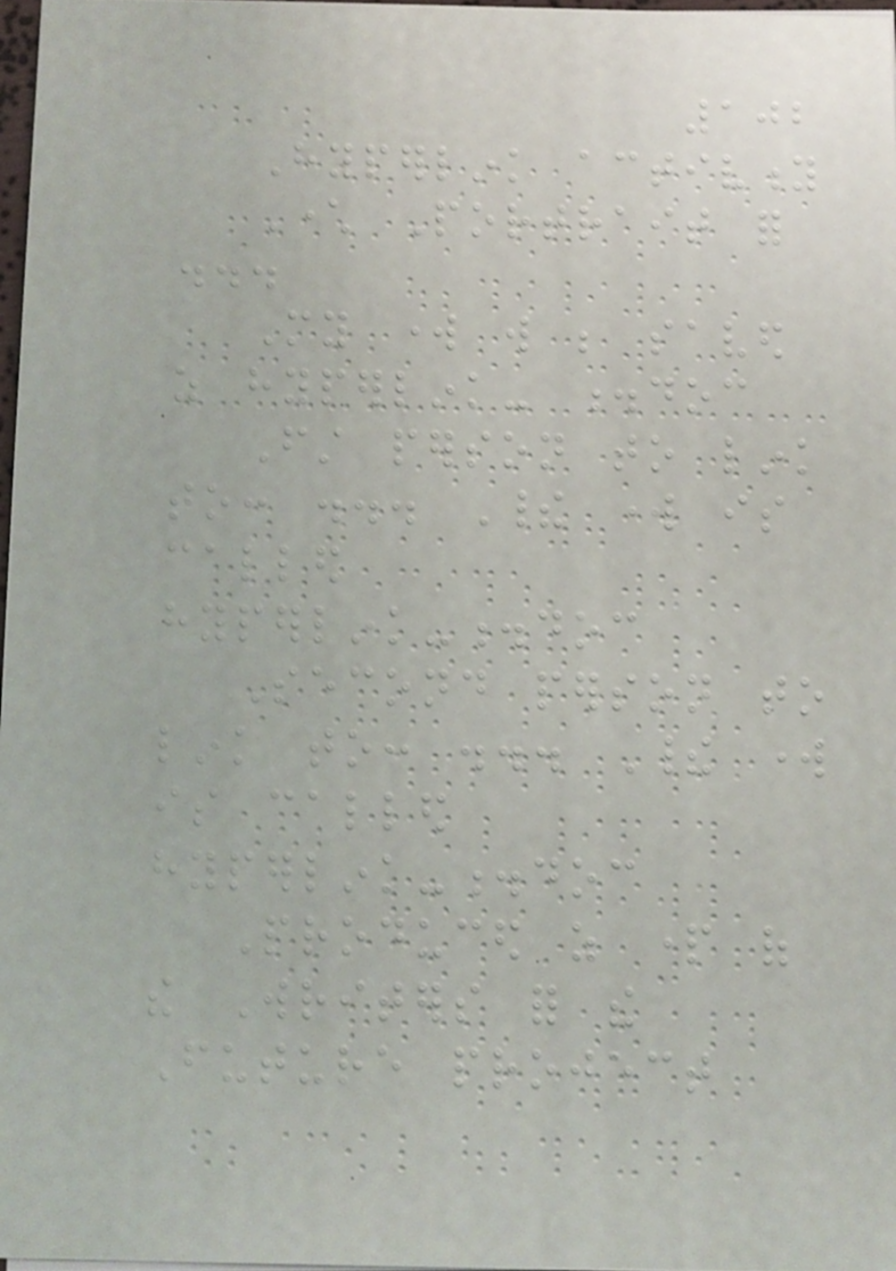102
Hyperlink activity
Character Portrait for
...
My work will be saved
as hyperlink- .doc
First person to link
to: ... Their work is
called
hyperlink-.doc
Second person to
link to: ... Their work
is called
hyperlink-.doc
Produced as part of
the Writers for the
Future project
